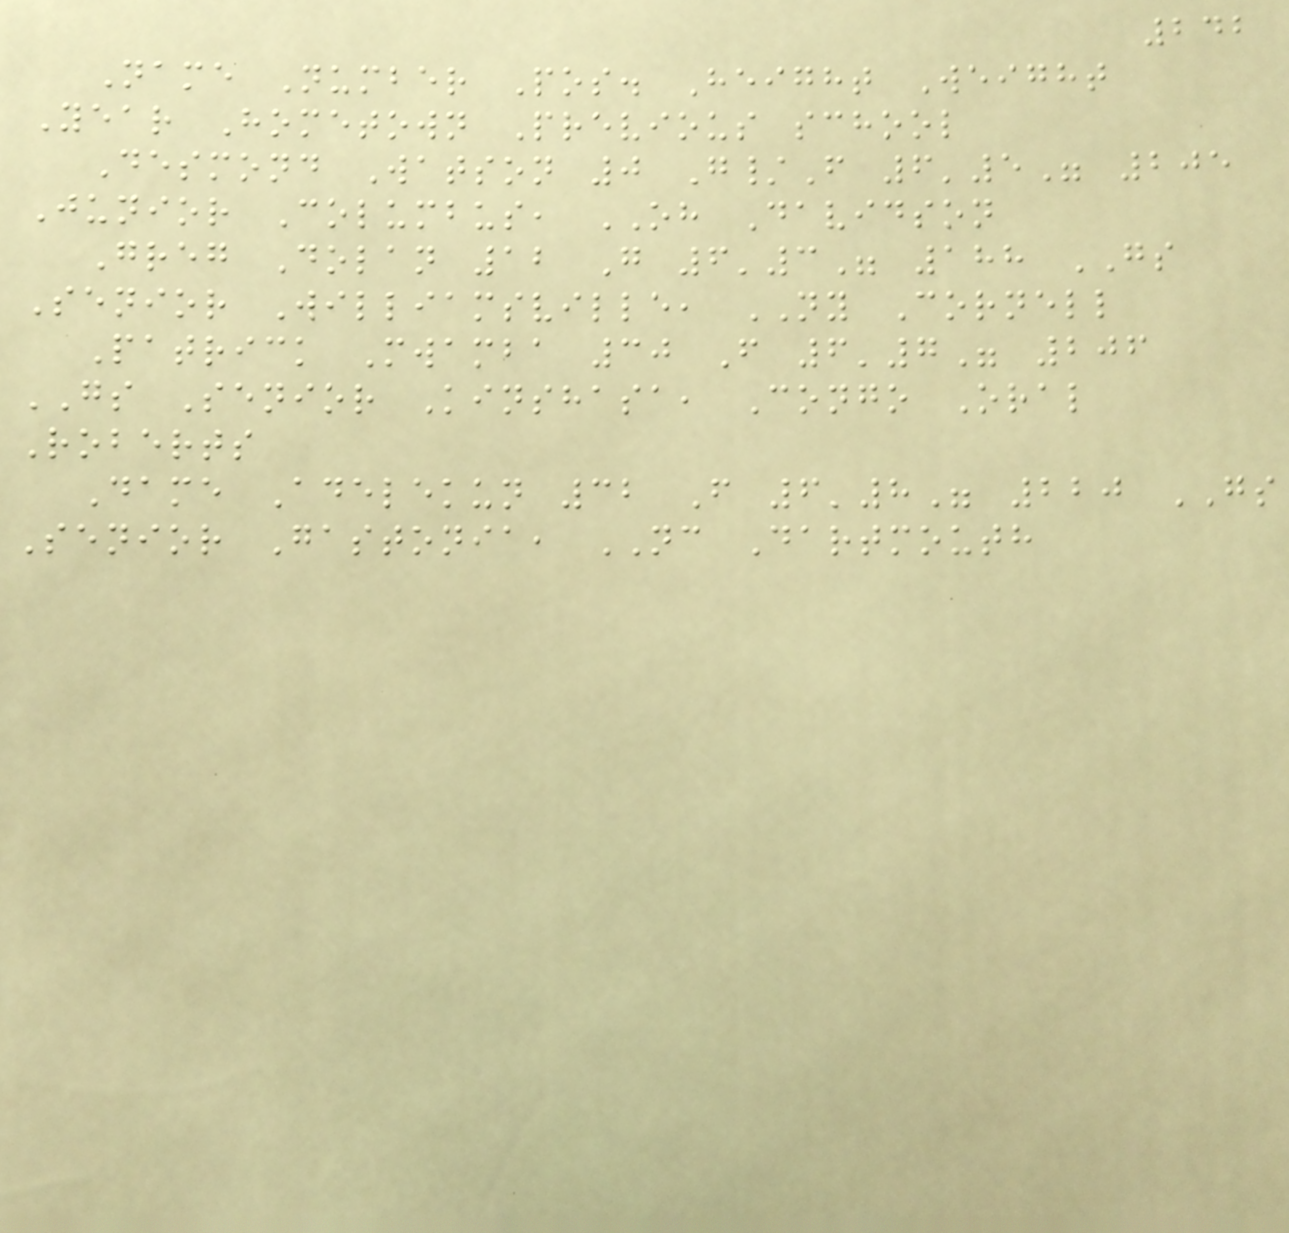242
Name Number Pos. Height Weight
Year Hometown Previous school
Desmond Watson 0 G/F 6'5" 205
Junior Columbus, OH Davidson
Greg Dolan 12 G 6'3" 188 GS
Senior Williamsville, NY Cornell
Patrick Mwamba 30 F 6'7" 206
GS Senior Kinshasa, Congo Oral
Roberts
Dame Adelekun 32 F 6'8" 220 GS
Senior Gastonia, NC Dartmouth
